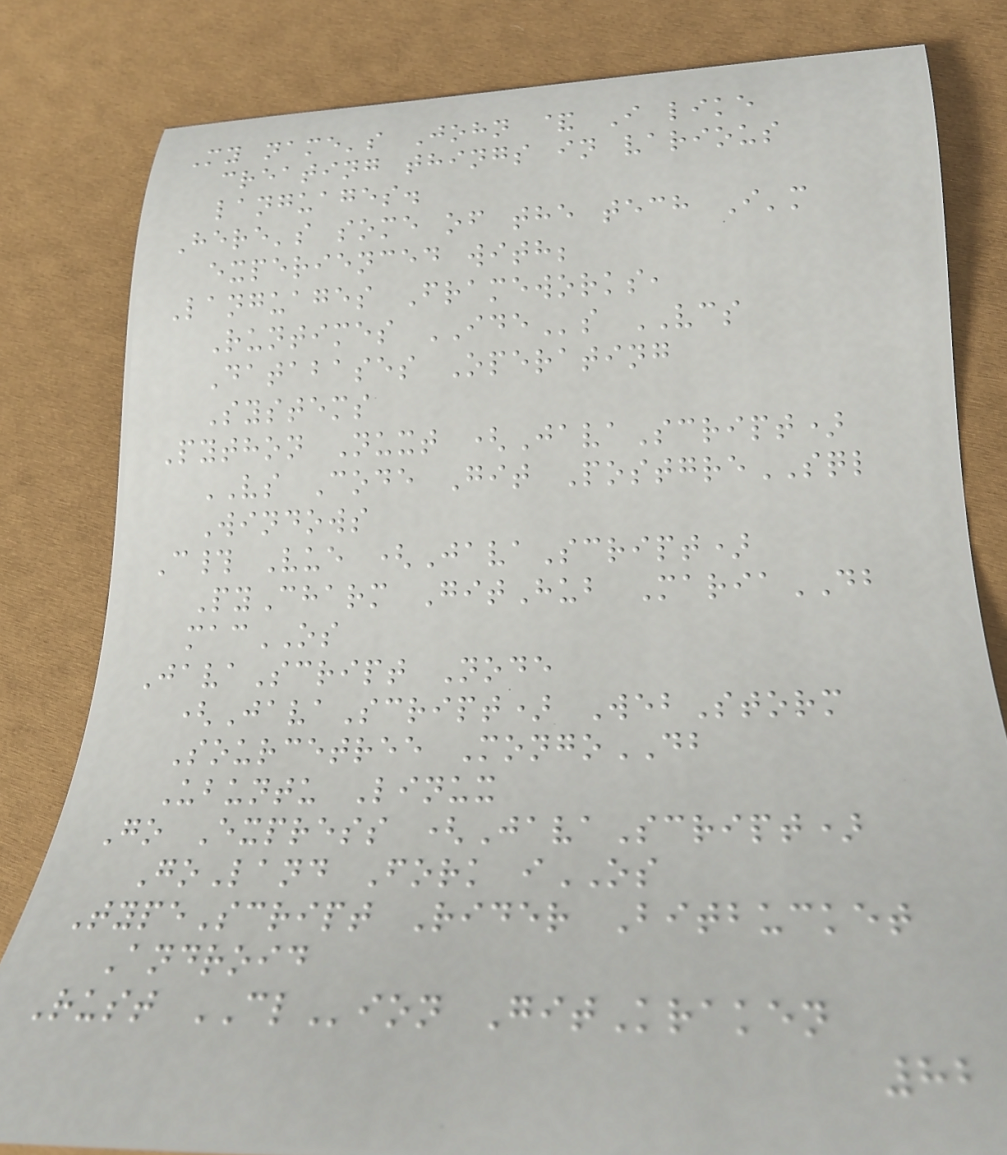My name's John & I like
creating things in various
languages.
Here's some of the tech I'm
experienced with;
Languages Frameworks,
Runtimes IDEs VCS
Databases Operating
Systems
Python Nuxt (JavaScript)
VS Code Git PostgreSQL
Windows
C# Vue (JavaScript)
PyCharm GitHub MariaDB
macOS
JavaScript Node
(JavaScript) WebStorm
Sourcetree MongoDB
Ubuntu Linux
Go Express (JavaScript)
GoLand Fork iOS
TypeScript Rider Bitbucket
Android
Rust CLion GitKraken
82
